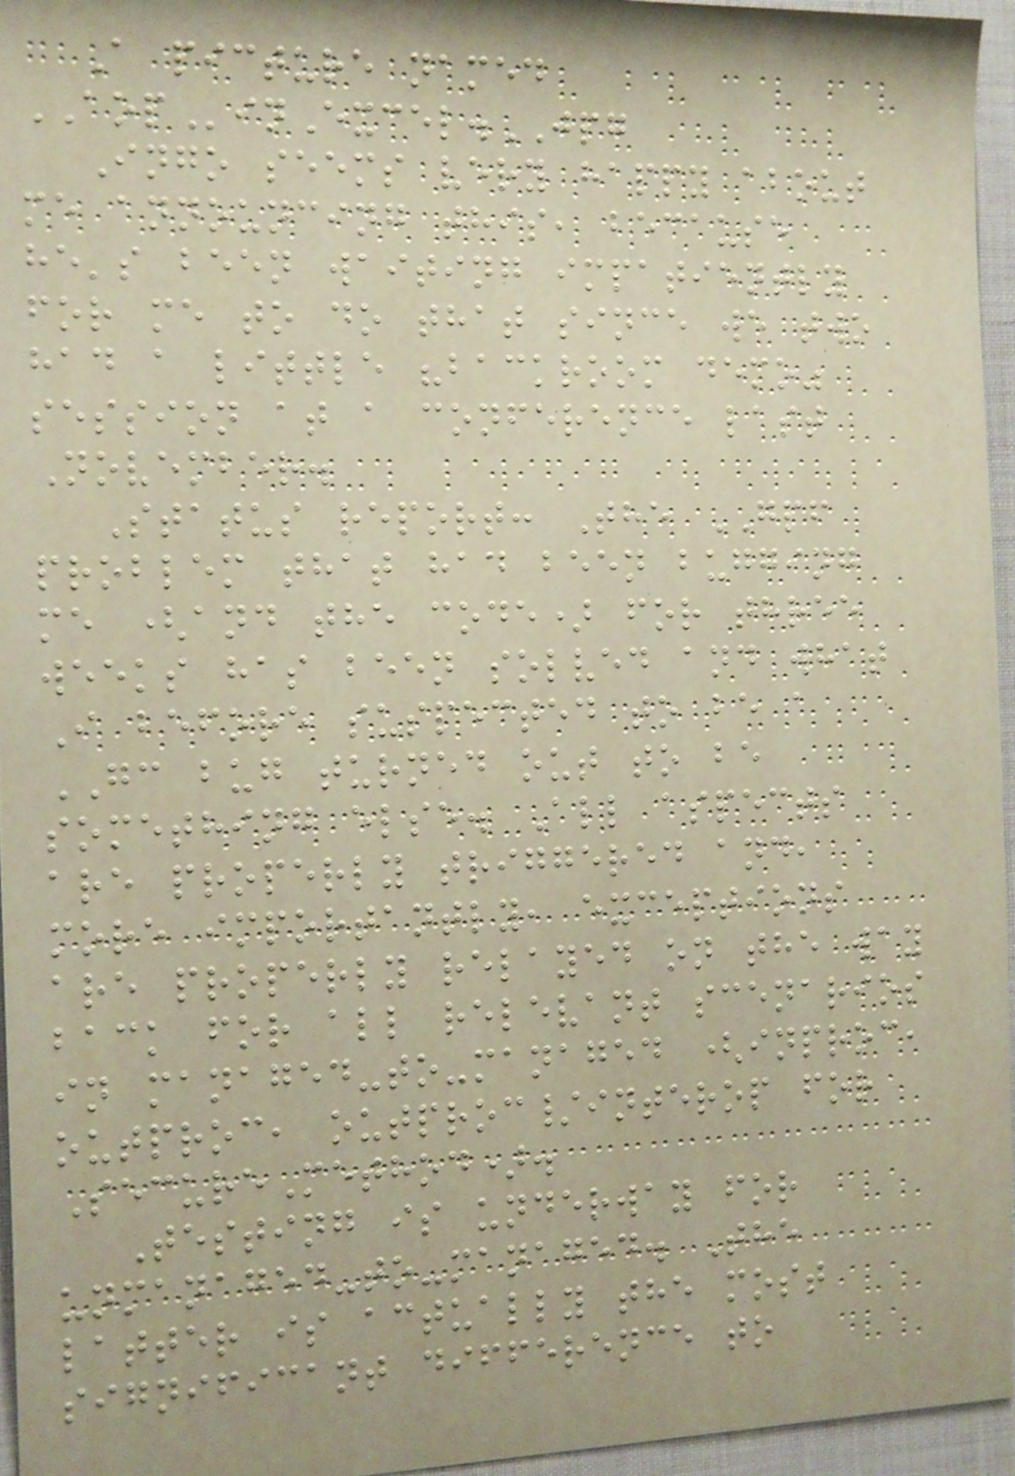A picture named
AOPinExcel.JPG
Ingo seems very happy about
me announcing this, because
he's been waiting impatiently
for me to do that since we two
had a little "backroom demo"
session at a conference last
November.
Status report: The GPF
problem that had been bugging
me (and the code) for three
weeks has been solved and what
I before suspected to be a
GC bug turned out to be
something else. All aspects
are properly triggered and,
more importantly, exceptions
are properly relayed on the way
back for all relevant scenarios
in managed-to-managed (inproc,
outproc, outproc/interop for
SecureMethod).
Testing is underway for
unmanaged-to-managed. The
latter is actually the most
significant difference to
